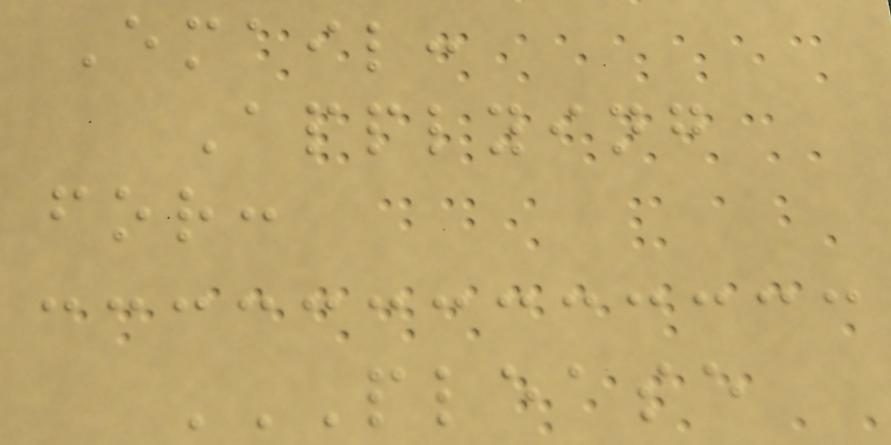Email:
Applying
for:
PLEASE
